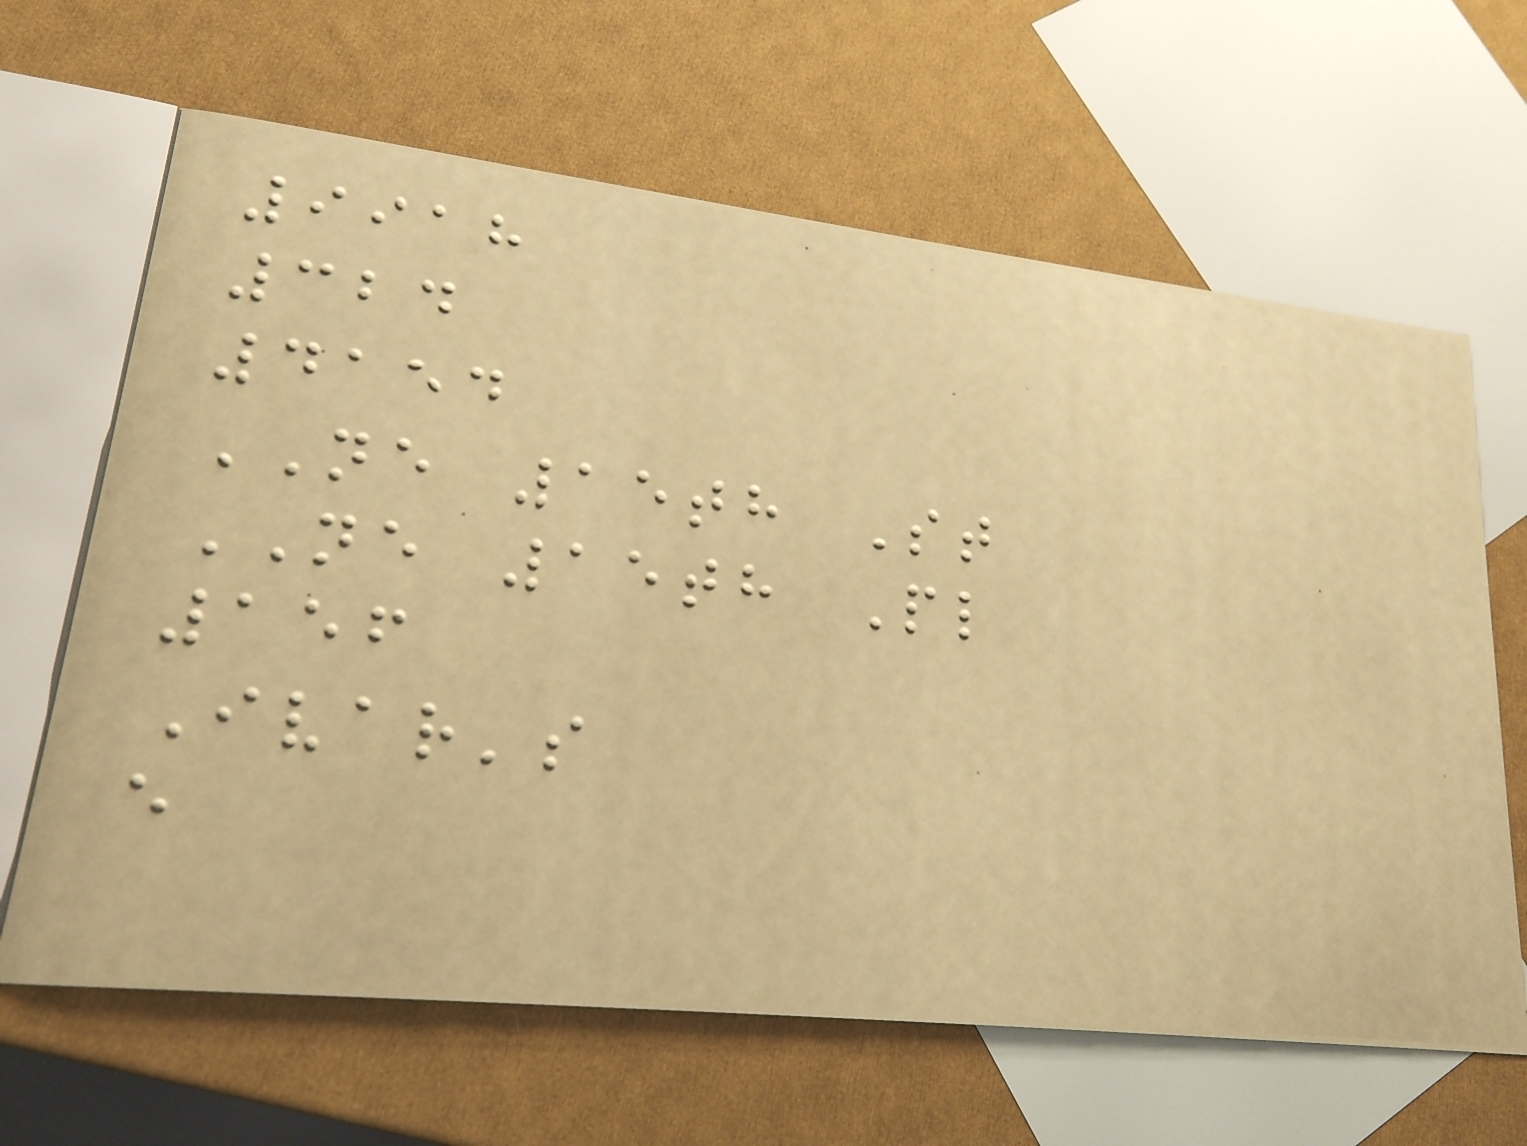9918
324
4154
NE 15th St
NE 15th Pl
156
Ivar's
e
